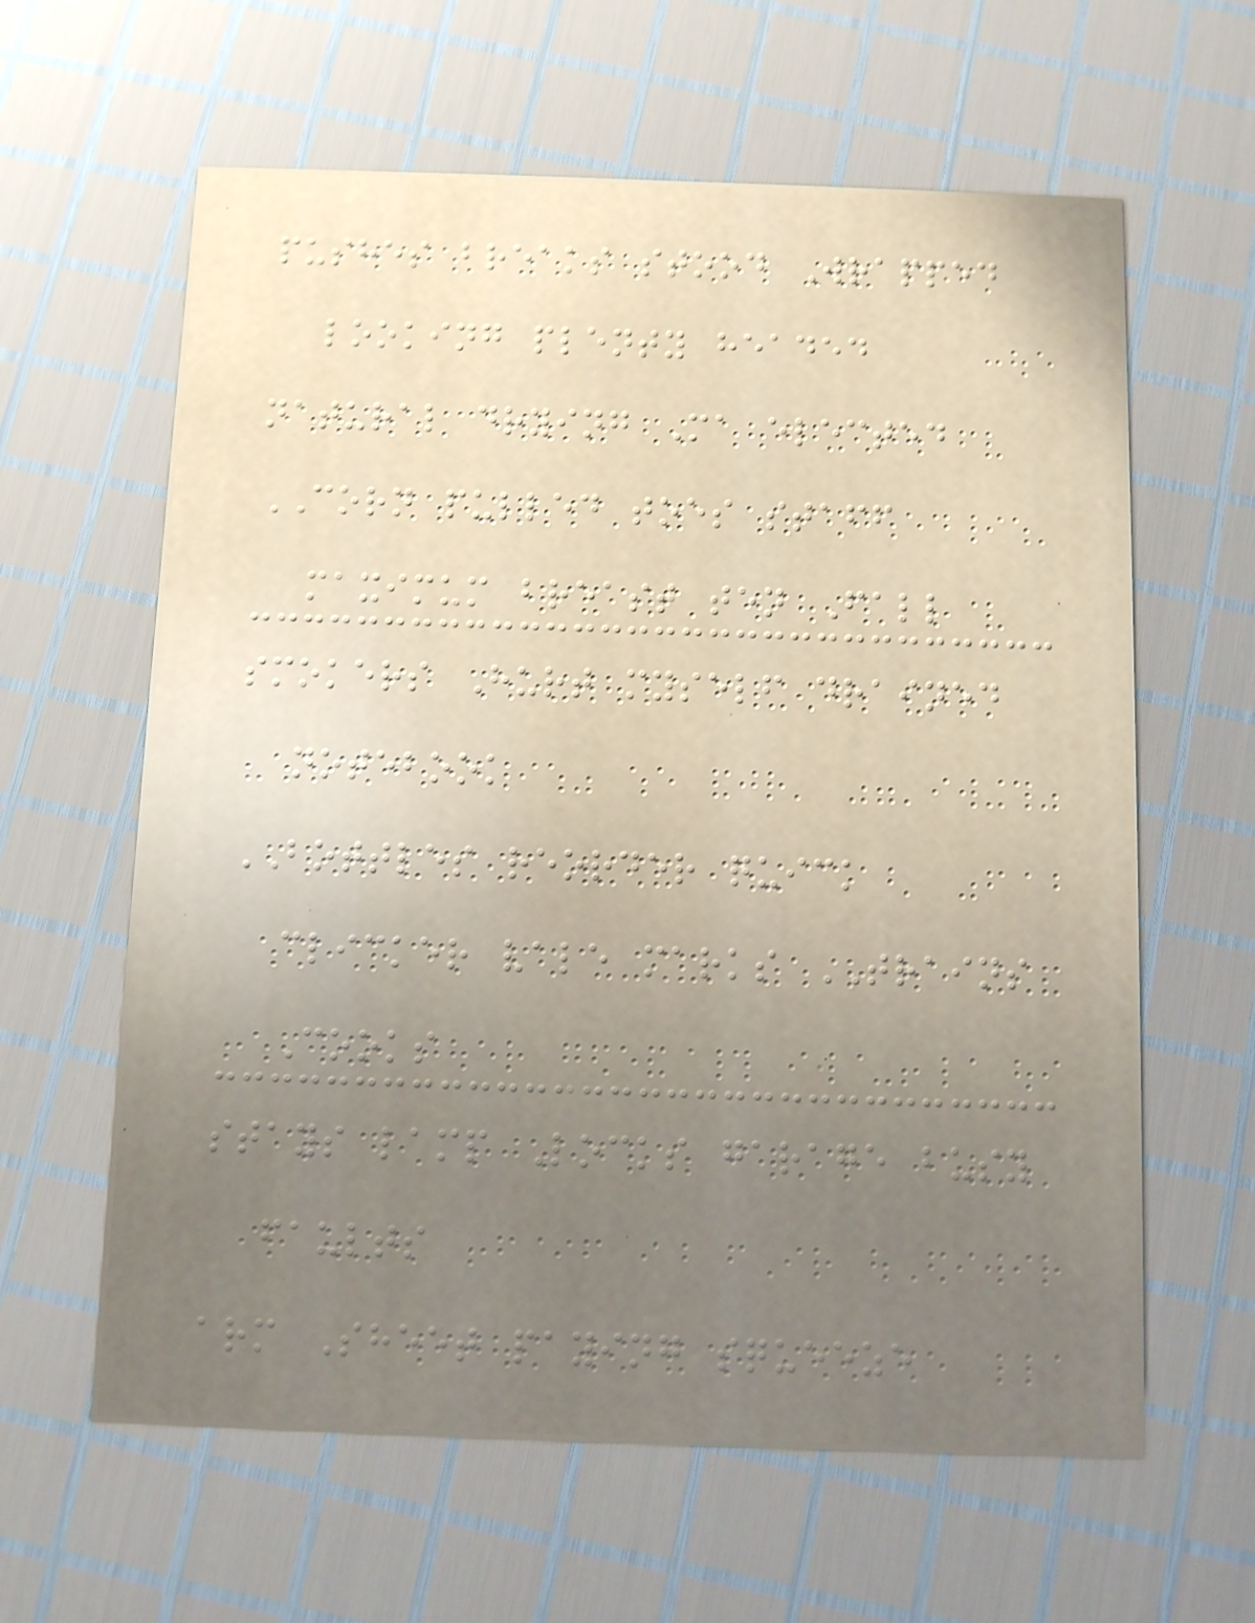pushes breaks stood Wrapped
looking plenty headed
natural drying Ma elected
CORN pulled toes staff
maximum breast ten Fall
smokers Hurt myself drained
notebook
BOTTLES reorder quick
clicker vale marks TRAINS
Cooks
stays lamp Locks garage busy
faults
arm Sheet paying squeeze
